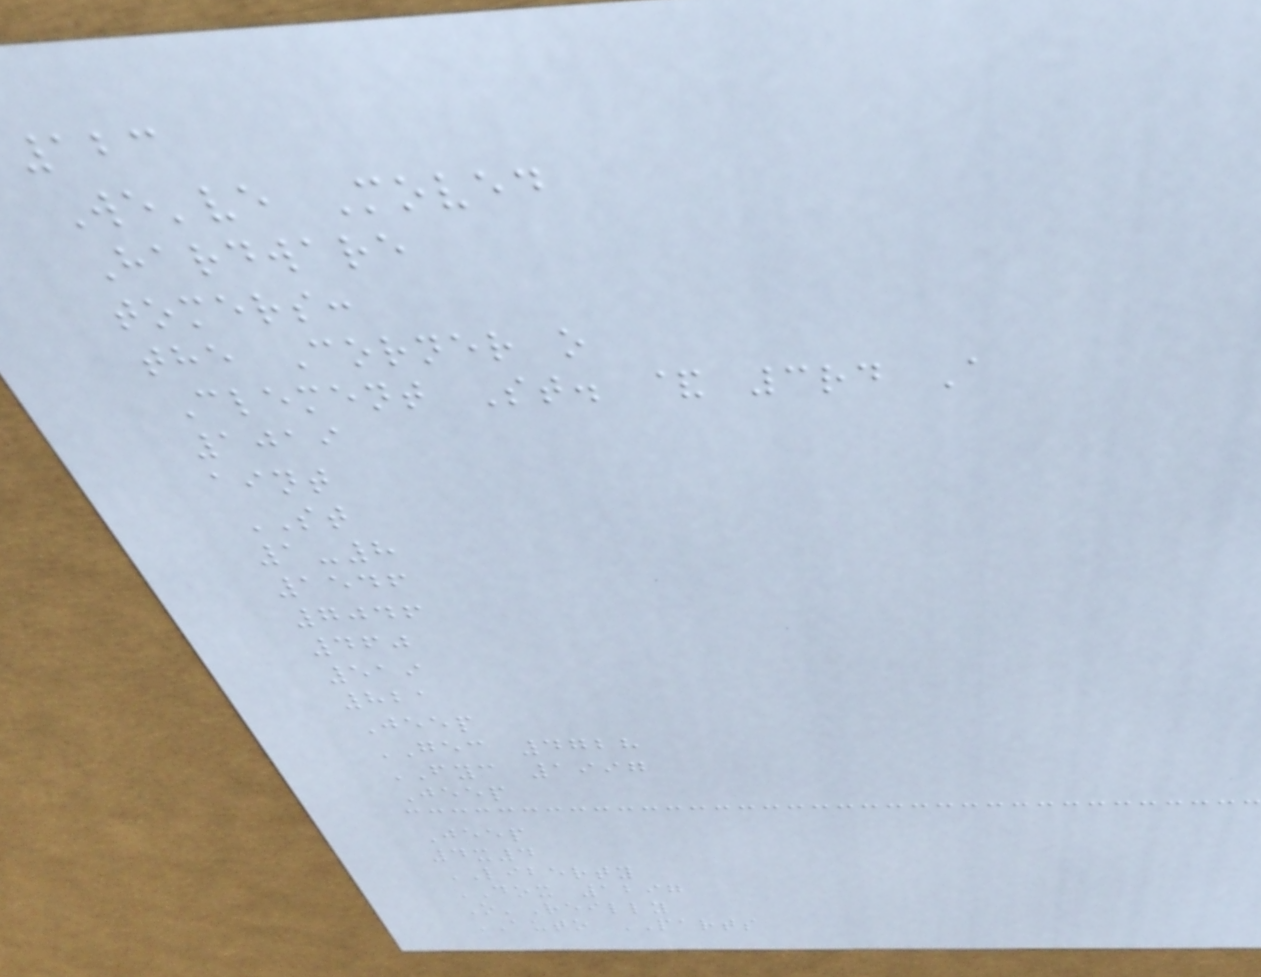123
We've Moved
Hardware
tomers:
the Corner o
Clement St. & 3rd A
1019
aint
ST
1-8
1546
7046
460
519
821
Jeep
GEC 4728
FYC 1997
Jeep
Jeep
4x4
LIBERTY
DOX 1297
O'Reilly
AUTO PARTS
